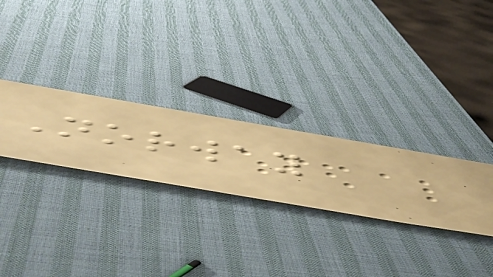Norway
